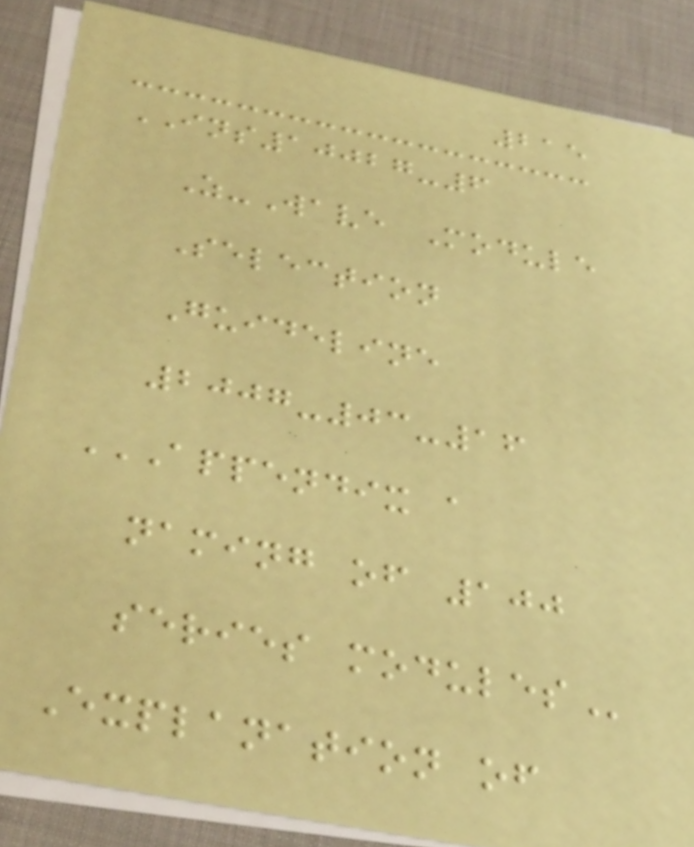215
INS10027-6
Z-Wave Module
Selection
Guideline
2007-03-16
APPENDIX A
NAMING OF 100
SERIES MODULES
Explanation of
